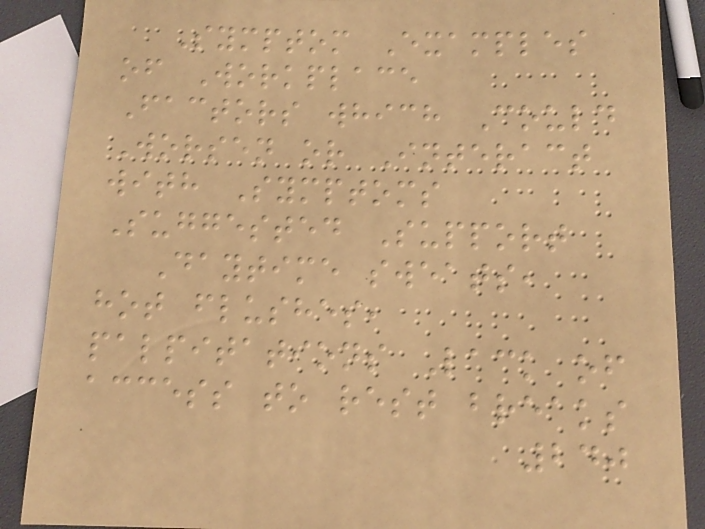Symptom Examples
of Workplace
Factors which Could
Worsen or Interact
with Symptoms
Suggested Support
Daytime sweats,
hot flushes,
palpitations Lack of
access to rest breaks
240
